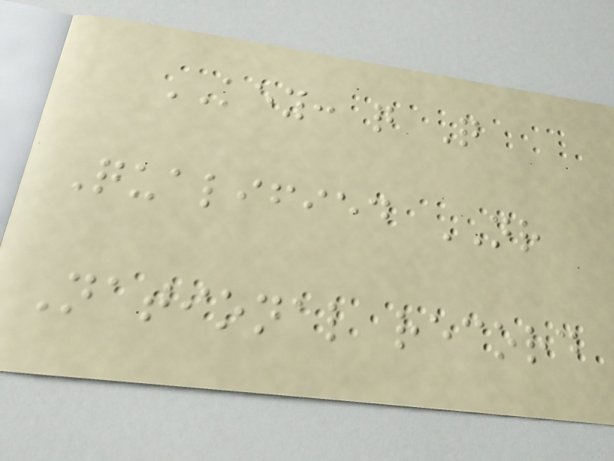KEY: q Q
Qualified NR
National record
